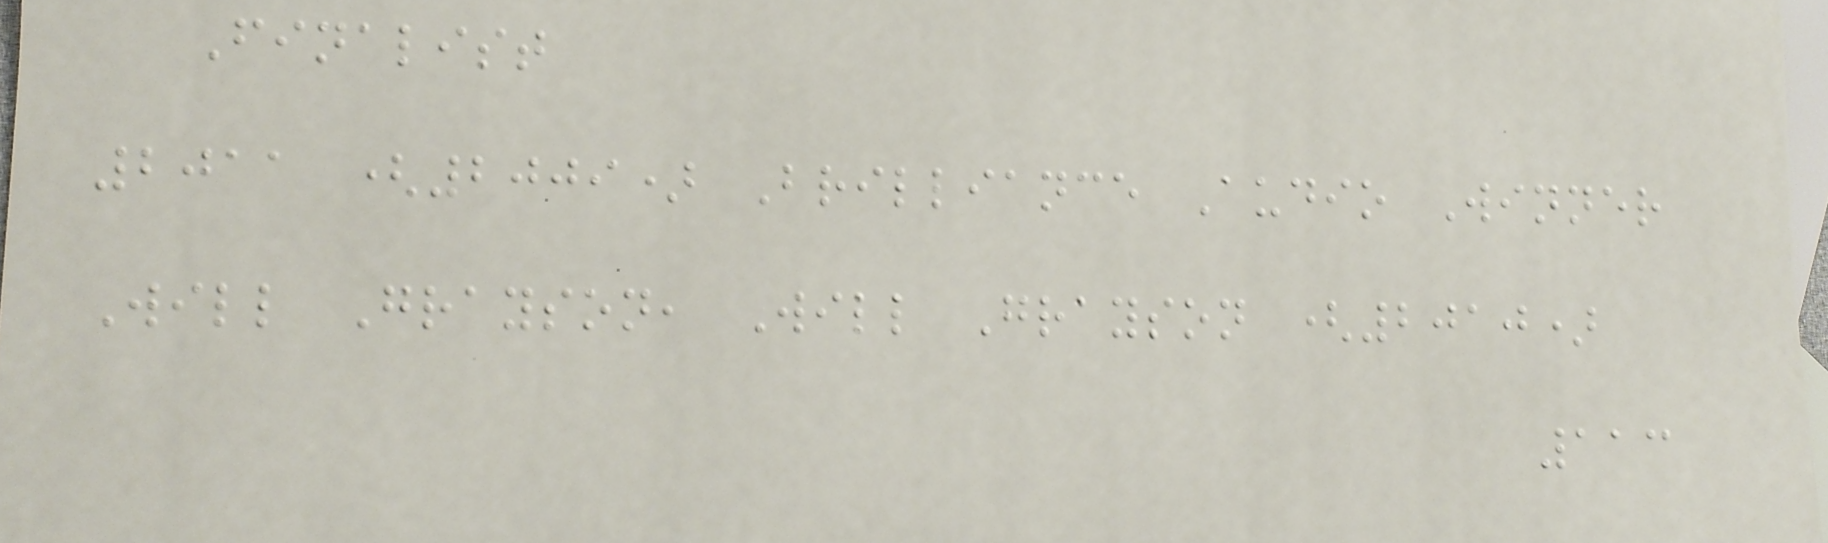Finalist
2011 (2009) Brilliance Audio Winner
Will Grayson, Will Grayson (2010)
113
